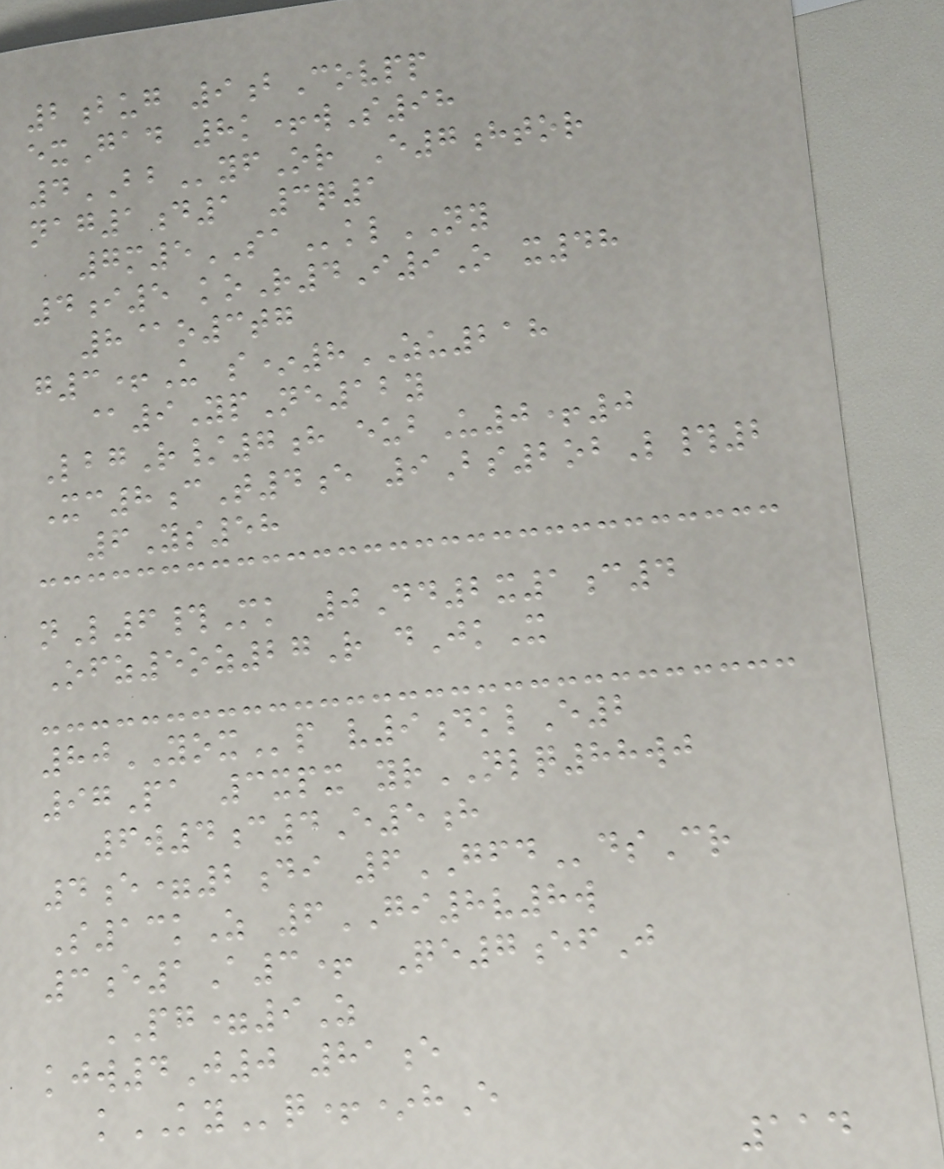2bug 9bCovpp
exGad 8k+wS98
4BByfOr E7htor
nag1d1 3q1
7m5SAklNY
4i5 koR4I9O x48
8@o3tg
g3+U s*8ZU218
@9YpNe12y
LbgR/7h eubU0+0
Xc8cT4e 9Bs2obL#2
6Ys58
nL6#Mk 0Dd2x1c4
Ofz5oz27R dJkX
80YOXp v9dklE2
97Pa 3xpx yrNLQ88wj
6w4c4E5h
4e=2di 6GFDdsCr
S13kZ 6GI8v8w
3e1A3+ Qe7efJ
PG=9Z
kjw4J0 81e
kKYq+*hE
114
